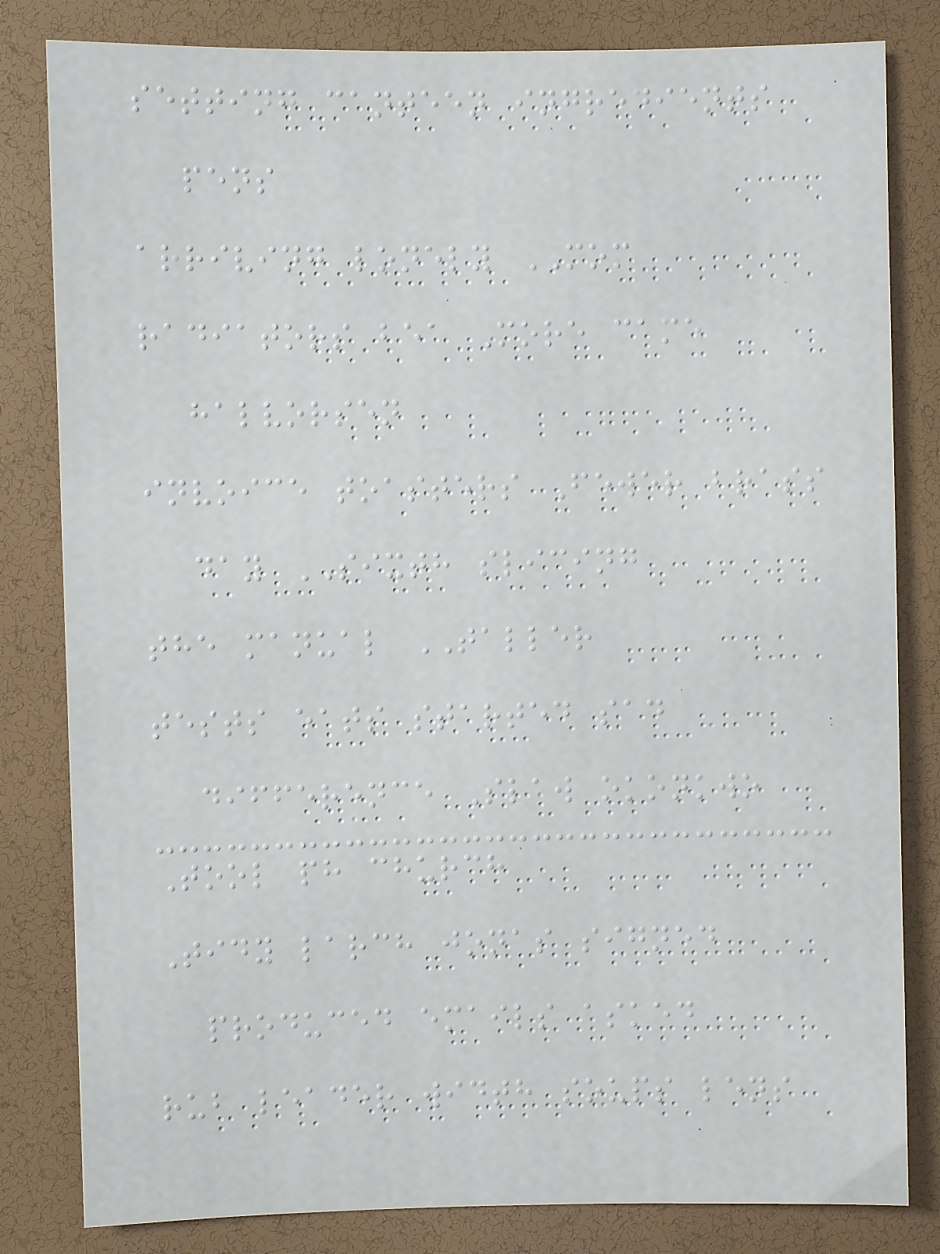setting canteen ingredients
pens
arriving lonely MOM
radiators bea More came
halvorsen
invoice toasters Fewer brass
day SIXTH slicing
the manual TALLER
tests eats started sad
difference Slaw okonkwo
Tool ph church
Tidy larch jonas signed
produced emails asked
rub leader width soups lens
